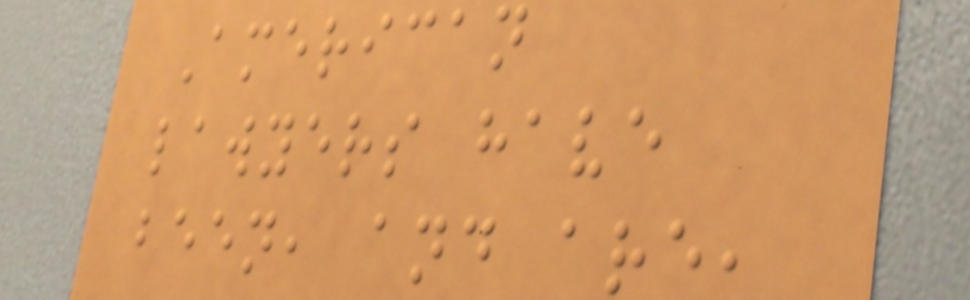American
lawyers have
been, and are,
